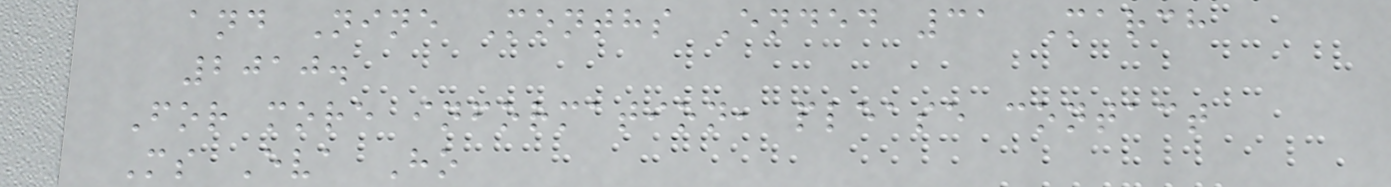and Nine Months Ended 31 March
2010.
For more information, please contact
Ms Eva Ho
